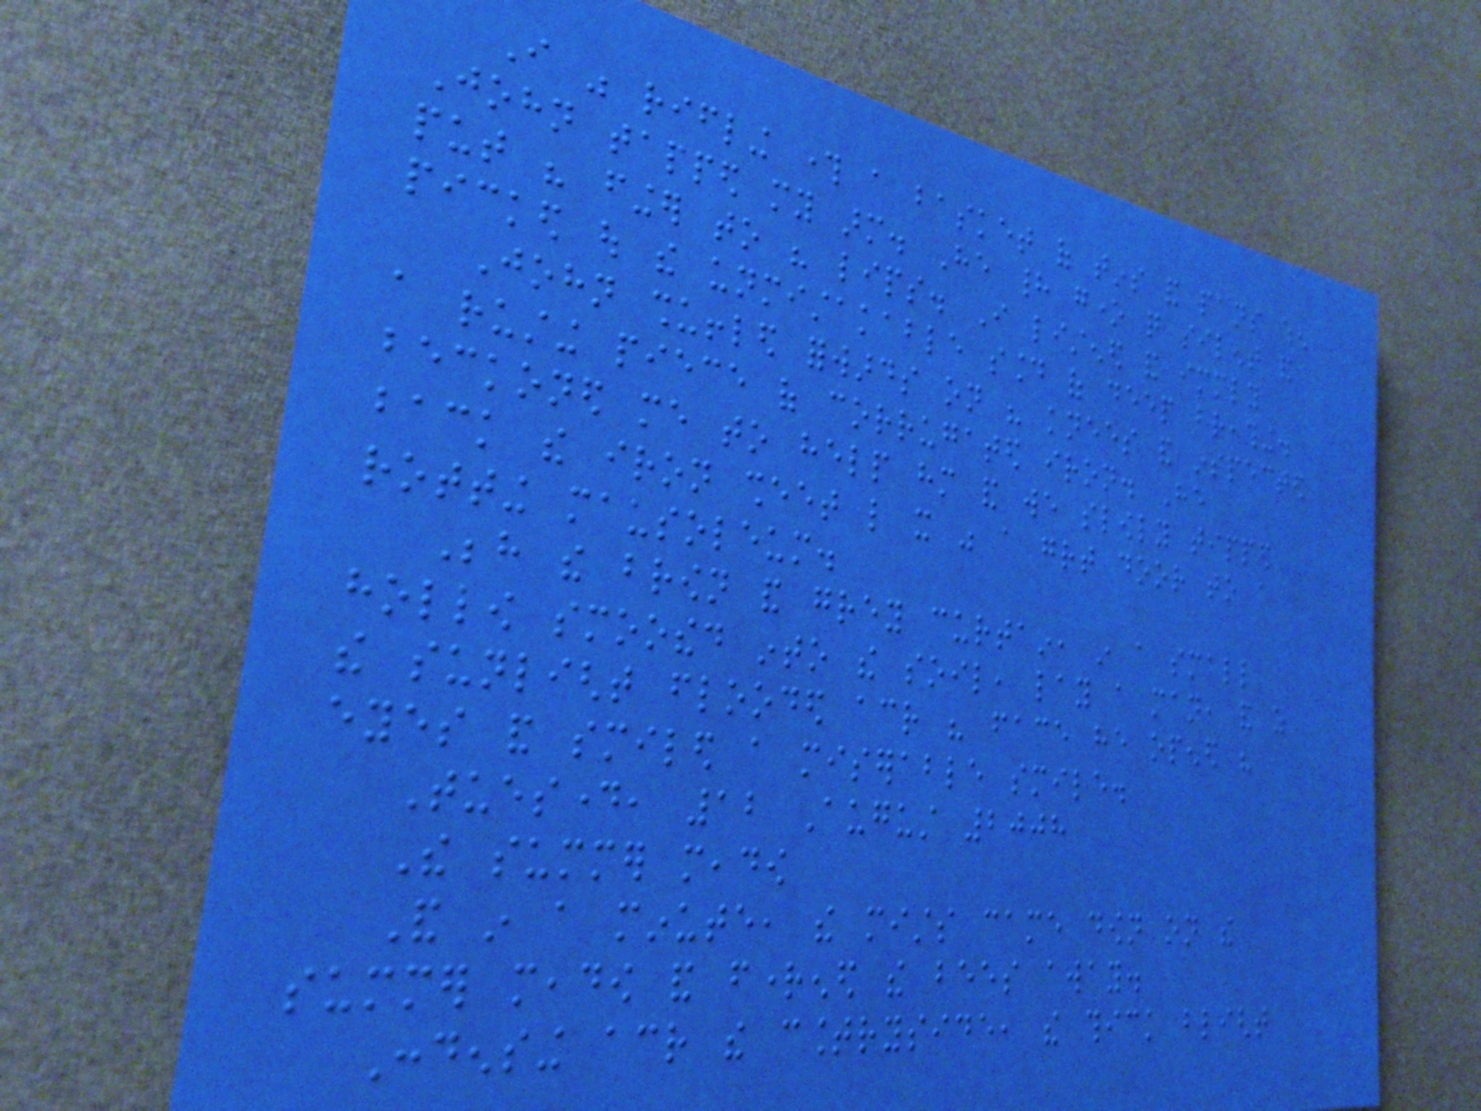I was rifling through a basket of tins and pans when
John tapped my arm. He had gone quite silent and
put his finger to his lips. I listened and immediately
picked out the unmistakable sound of deep breathing.
John shuffled forwards on his knees and inspected
a rusting piece of corrugated iron. He
beckoned me to help him and we slowly tipped
back the iron sheet like it was a great door to a
rotting mausoleum.
Behind the brown and grey curtain, in a small
hollow smoothed into the soil, lay a man, and as
the sunlight flooded across his face he opened his
eyes and smiled a miserable smile.
Tuesday, 12 August 2008
The summer meadow
And in a minute, the mists came down on the
summer meadow and frightened the bees away.
Condensing across the countryside, the thick blight
